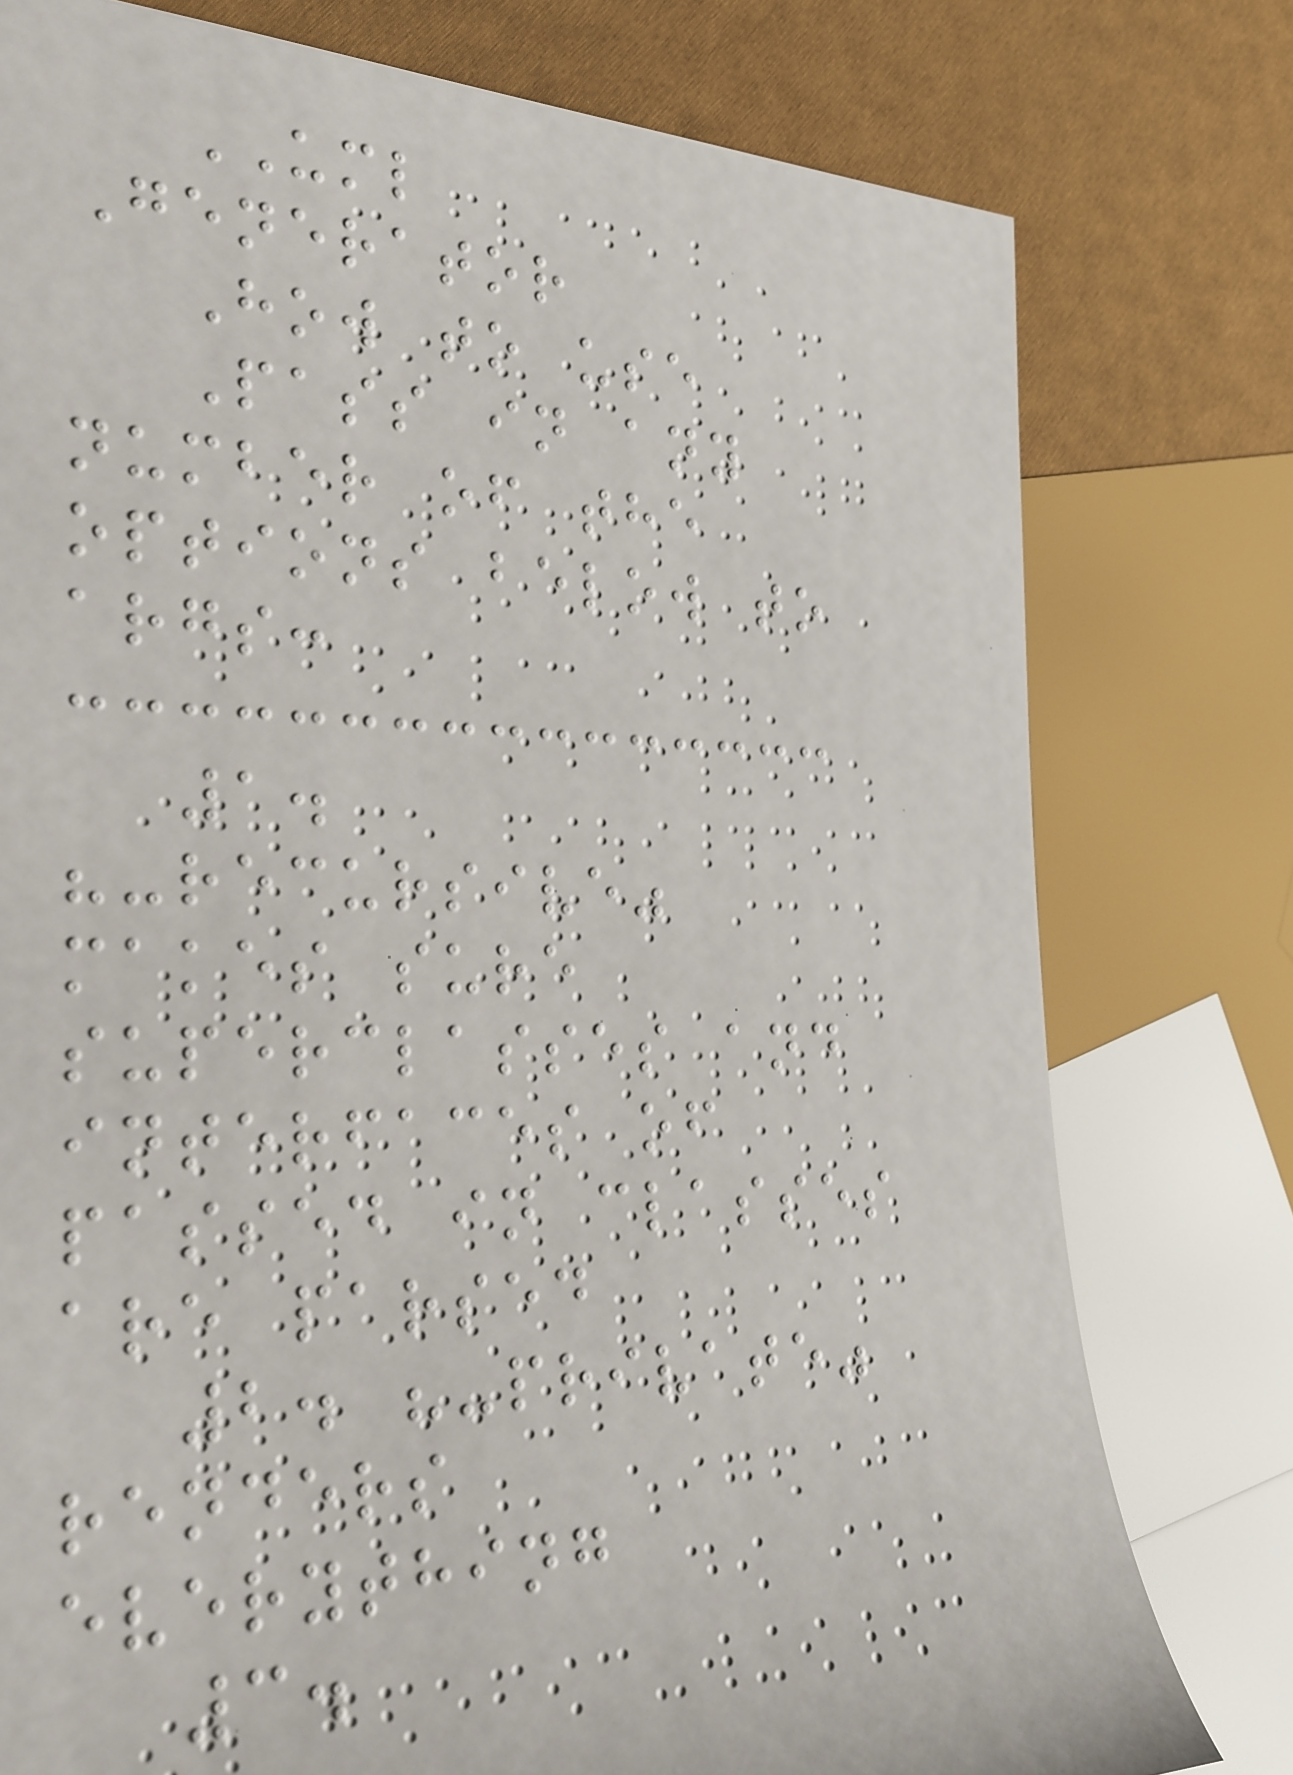UML
Generator
How to use
Pass in any
number of the
options below to
args:
1.
"-recursive"
makes sure
superclasses and
interfaces of
passed in classes
are parsed
2. "-private"
renders
everything
3.
